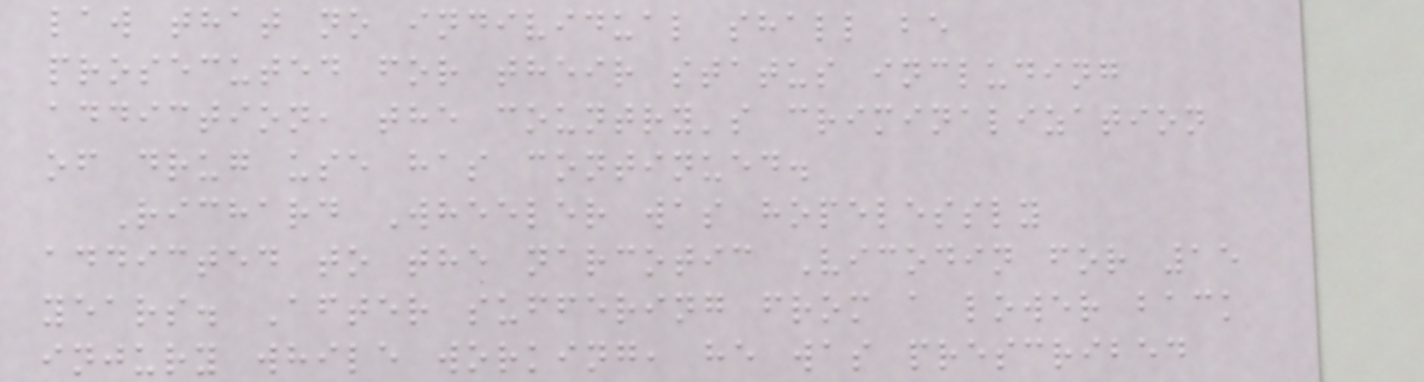law that no individual shall be
prosecuted for their status including
addiction, the country's criminalization
of drug use has continued.
Richard Wheeler was hopelessly
addicted to the narcotic Vicodin for 15
years. After suffering from a lower back
injury while working, he was prescribed
